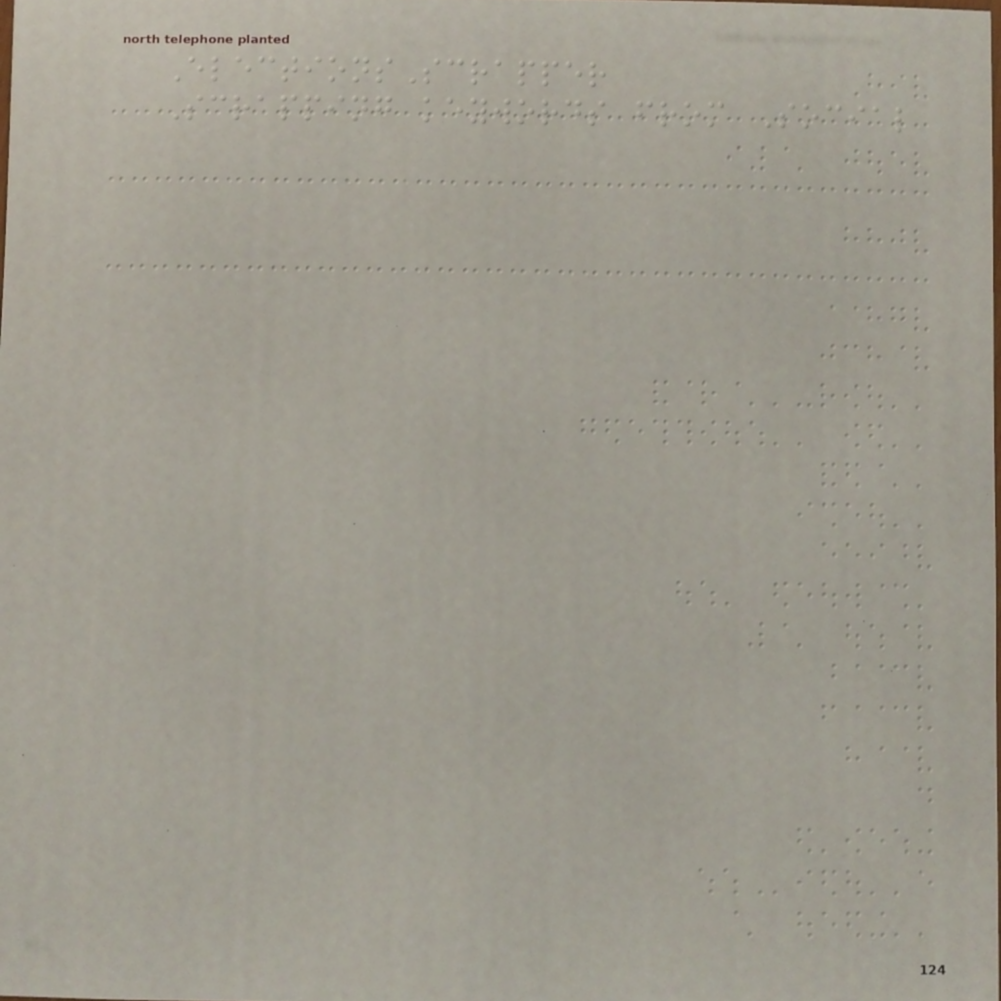ElectionsScrapper
Scrapping keywords from Social
